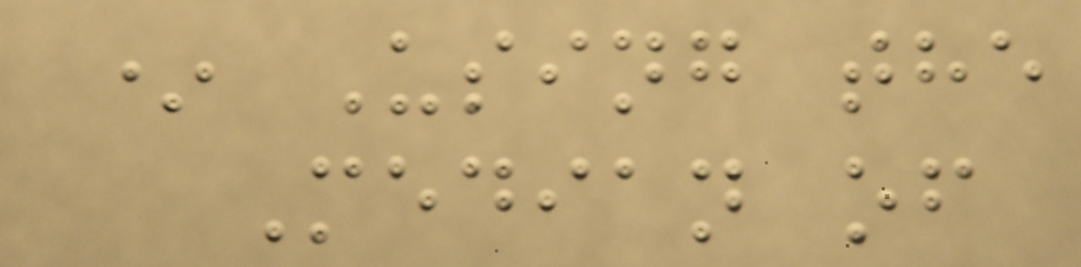* Using the
Median of
